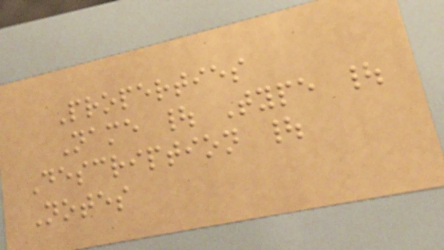Properties
Name | Type |
Description |
Notes
